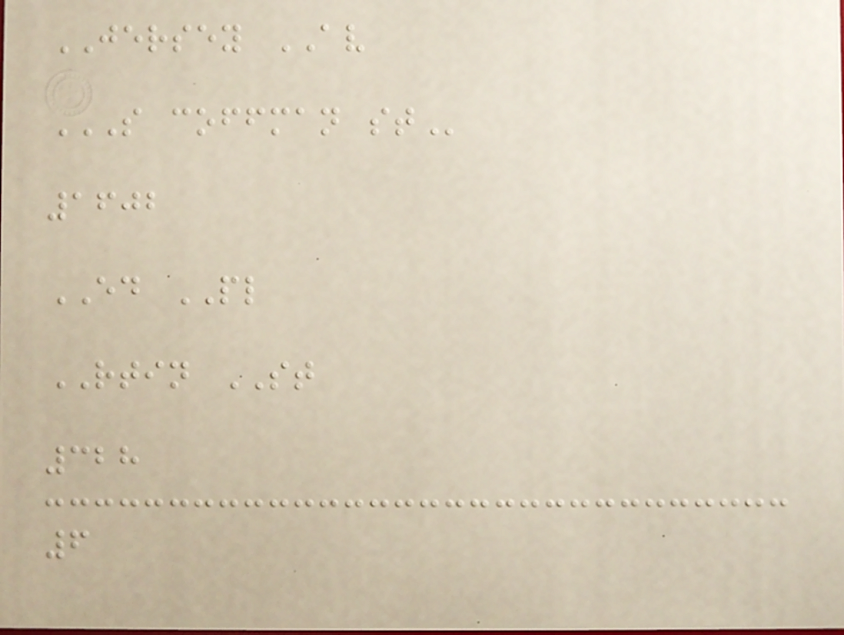JERSEY AV
S COFFMAN ST
1602
ED PL
RTIN ST
328
6
